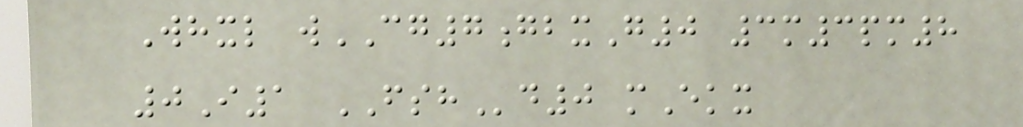Whxl wCG7gbxG0 3m3pm8
0I1 FSHd0 mEkx
